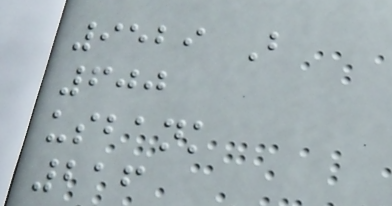9529 B
600
usbank
216
